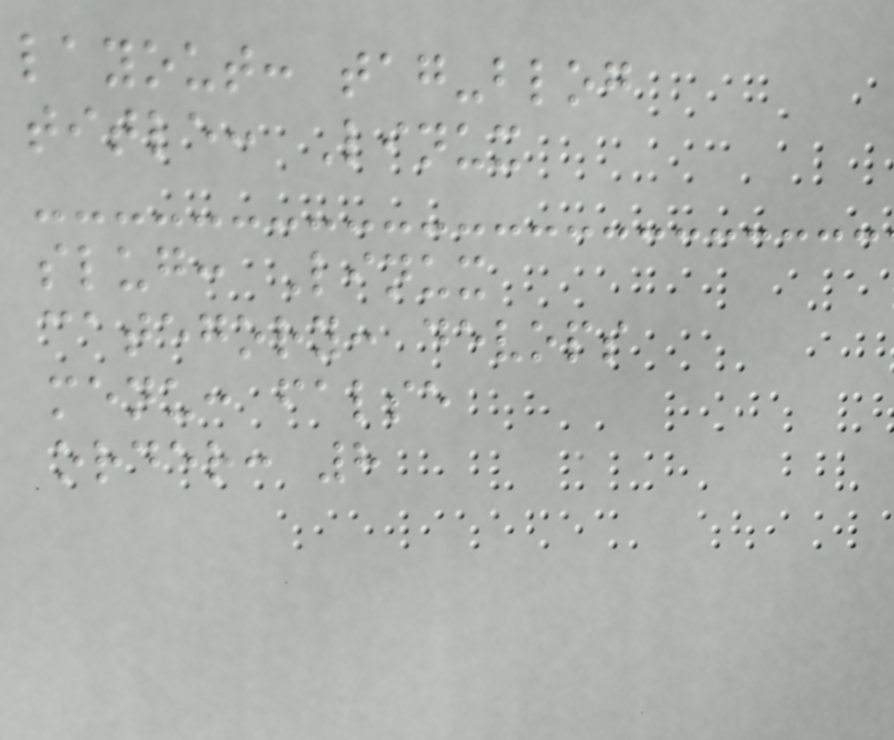layout: tag-blog
title: Linux
slug: Linux
category: devops
menu: false
order: 8
